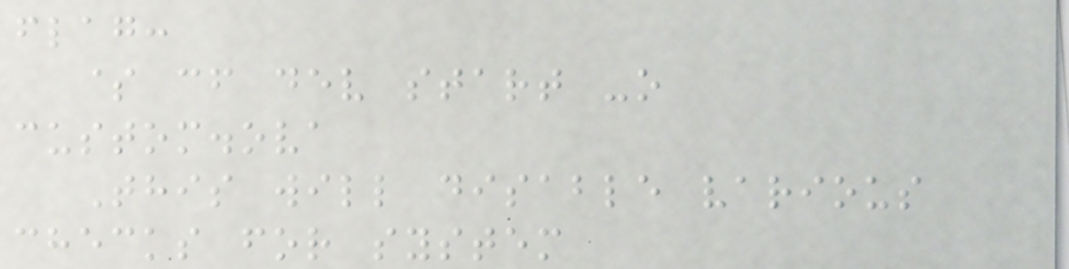flag:
$ cf dev start -o
custom.ova
This will disable various
checks for system
